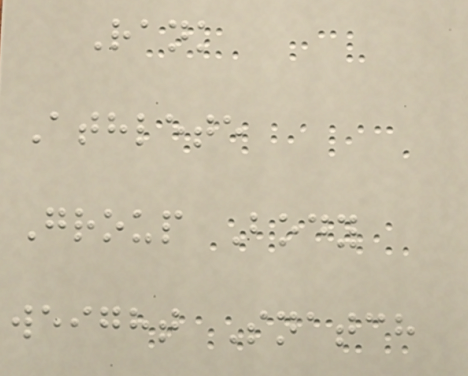Rank
Athlete
Group Body
weight Snatch
